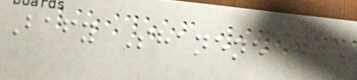Bafy Shanene
